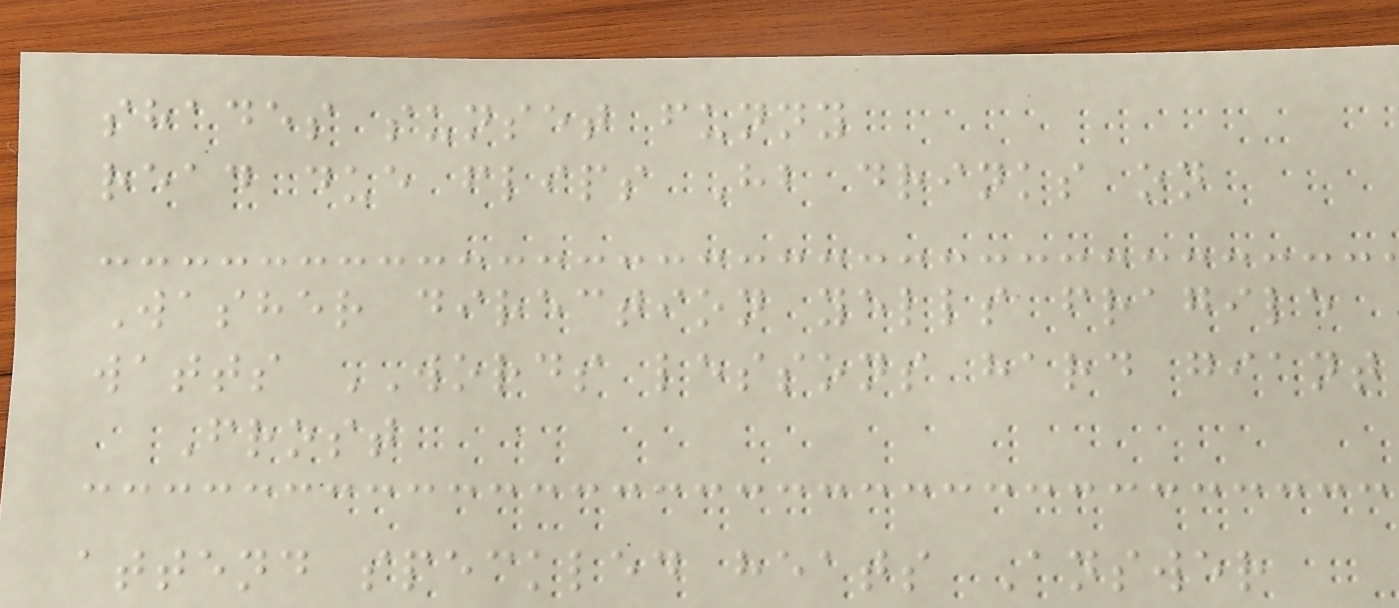shades sunset funny
read due flips Hb drinks on
Washer direction yells fragile
watts WORDS lessons hard giant
Frost
attend speckled heats Answer
